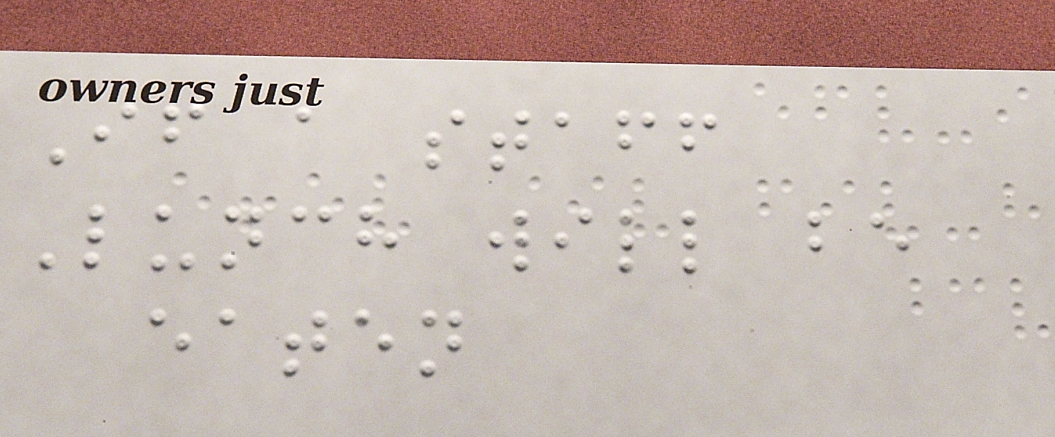If a staff
Lunch will be
eaten
